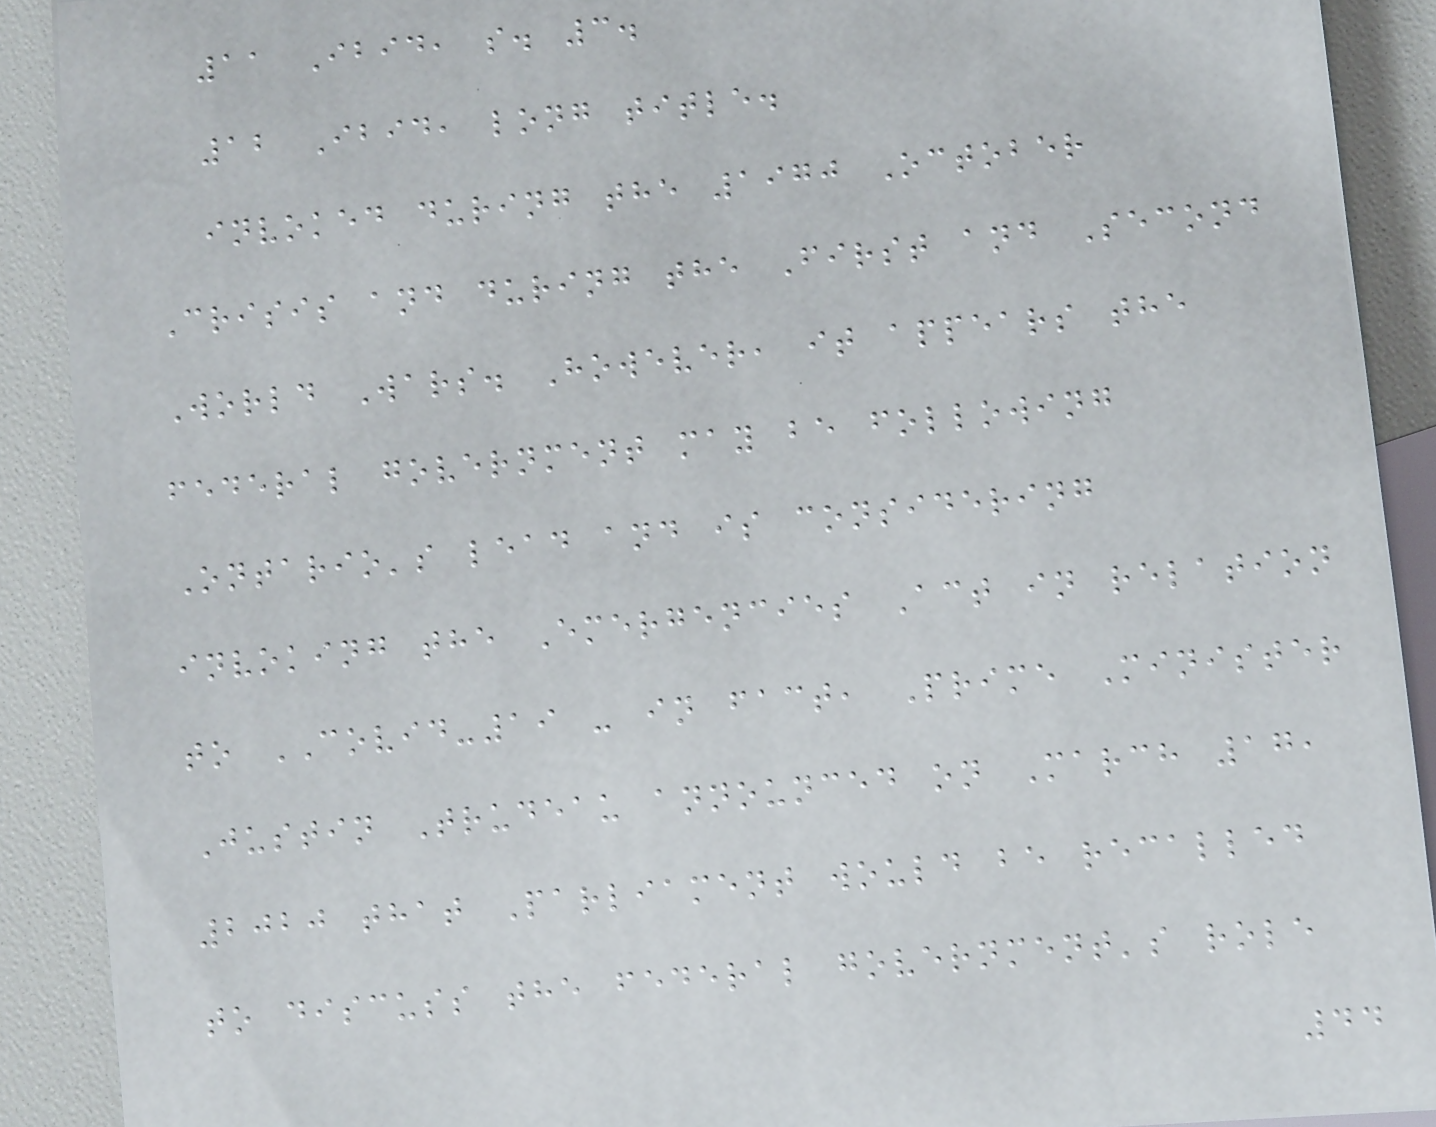11 Ibid, s. 3.
12 Ibid, long title.
invoked during the 1970 October
Crisis and during the First and Second
World Wars. However, it appears the
federal government may be following
Ontario's lead and is considering
invoking the Emergencies Act in relation
to COVID-19 - in fact, Prime Minister
Justin Trudeau announced on March 17,
2020 that Parliament would be recalled
to discuss the federal government's role
44
